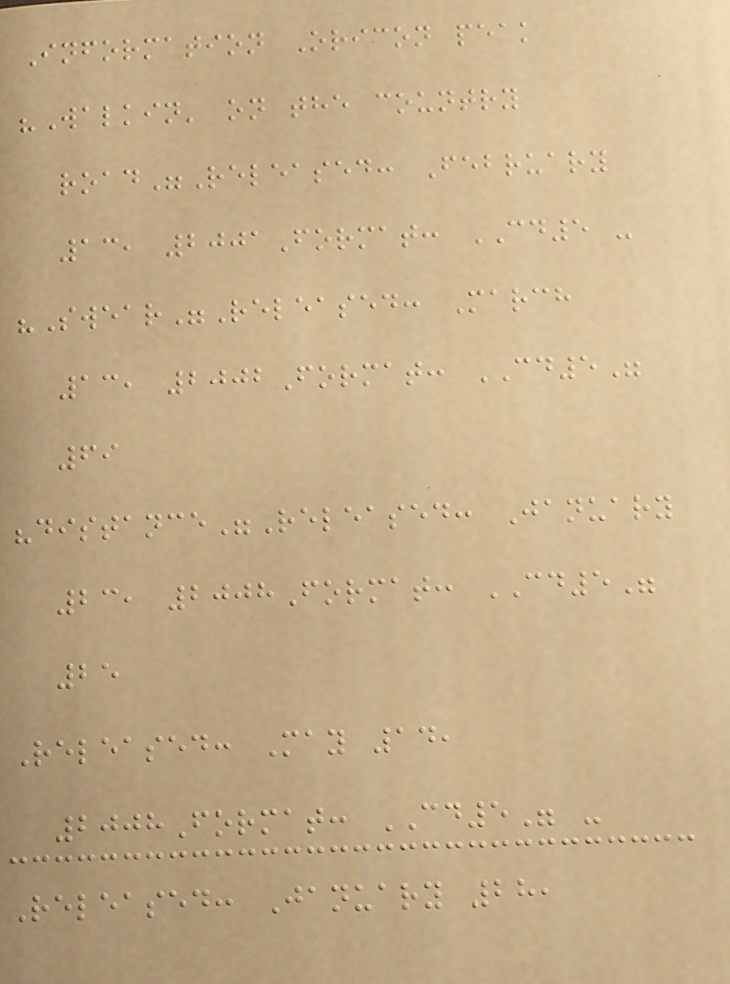Information Oricon peak
"Walkin' on the country
road"Released: February
13, 2001Format: CD5 -
"Swear"Released: March
13, 2002Format: CD5"
69
"distance"Released: January
23, 2008Format: CD5"
25
Released: May 14,
2008Format: CD5" -
Released: January 28,
